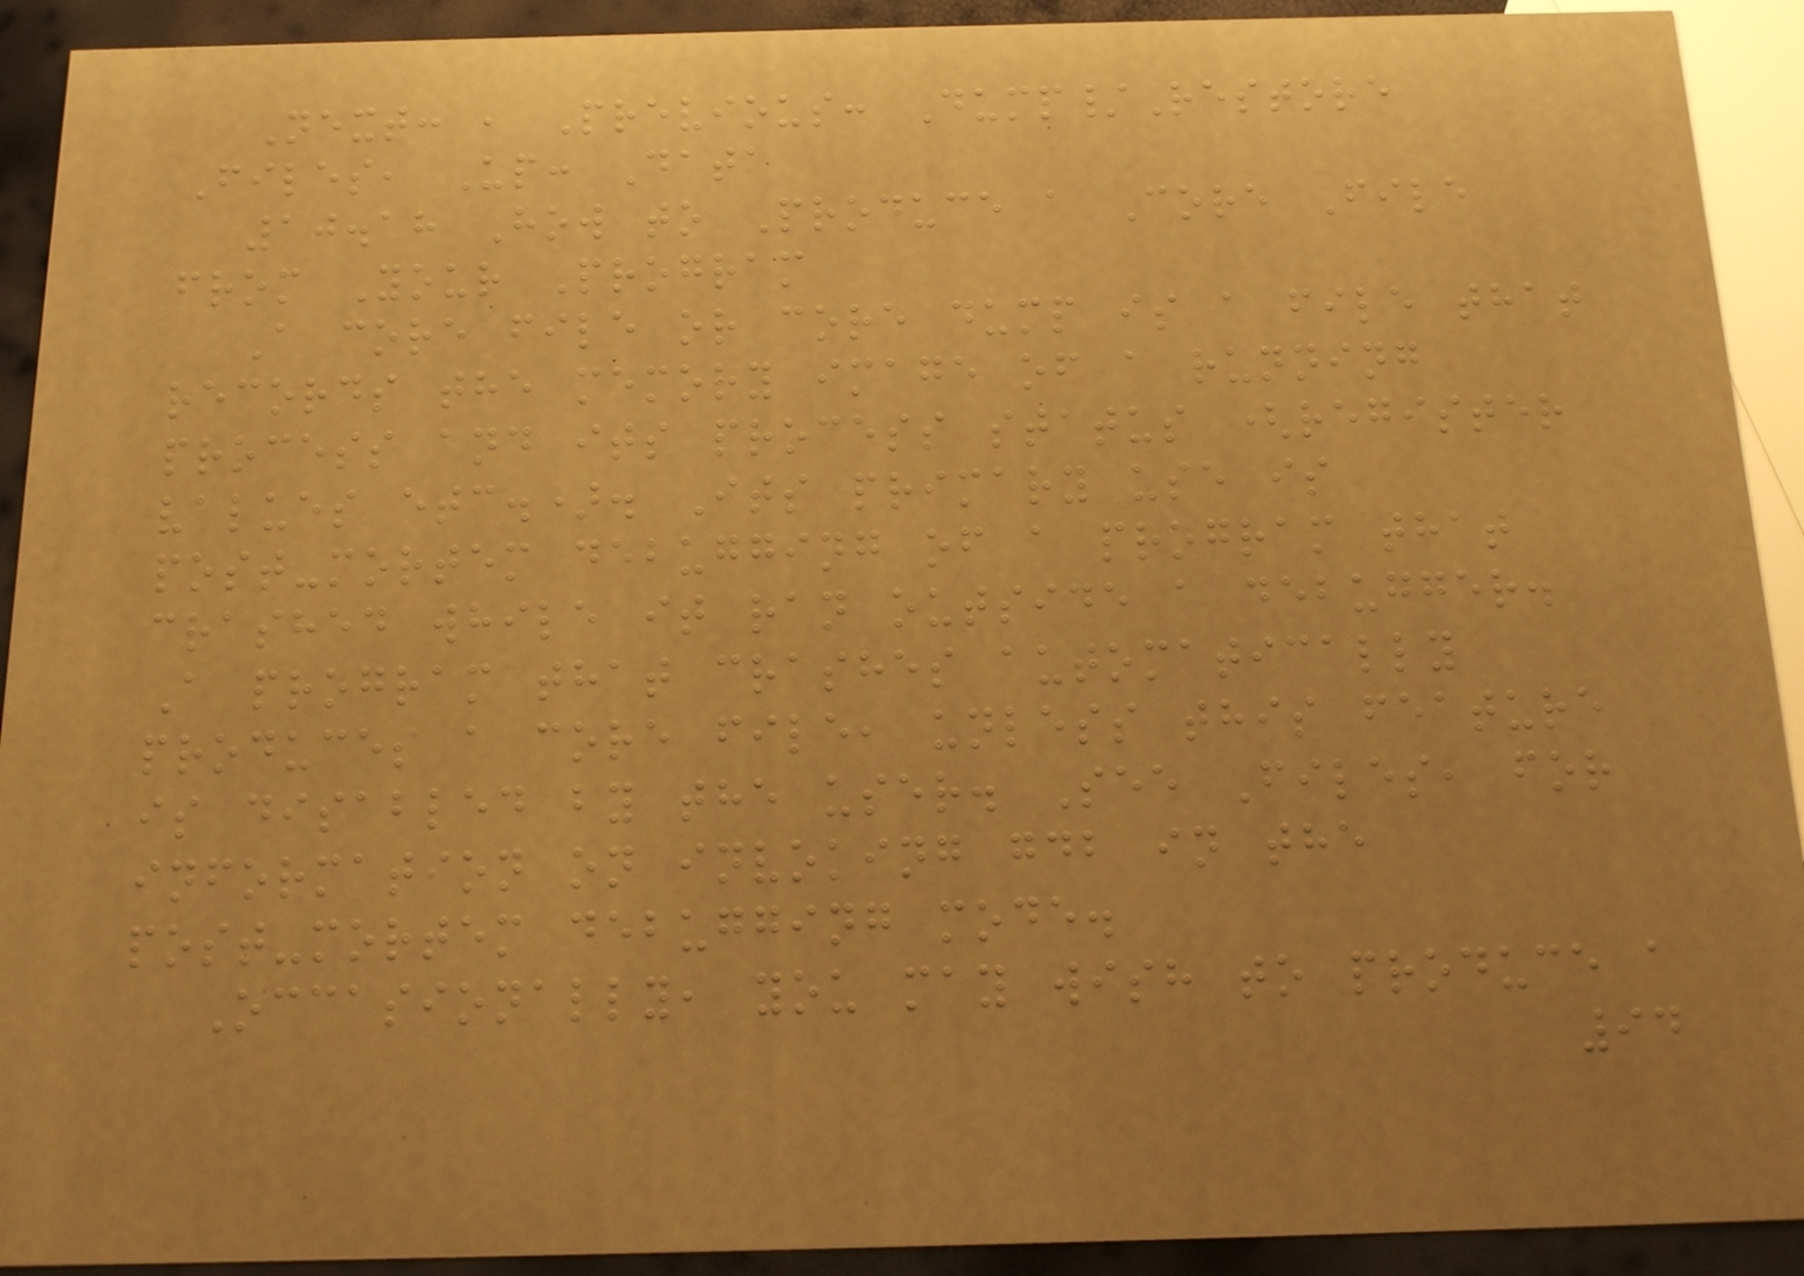Next: , Previous: Dump/Restore
Files, Up: Data
10.18 How to Produce a Core File
from Your Program
A core file or core dump is a file that
records the memory image of a running
process and its process status (register
values etc.). Its primary use is
post-mortem debugging of a program that
crashed while it ran outside a debugger.
A program that crashes automatically
produces a core file, unless this feature
is disabled by the user. See Files, for
information on invoking gdb in the
post-mortem debugging mode.
Occasionally, you may wish to produce a
94
